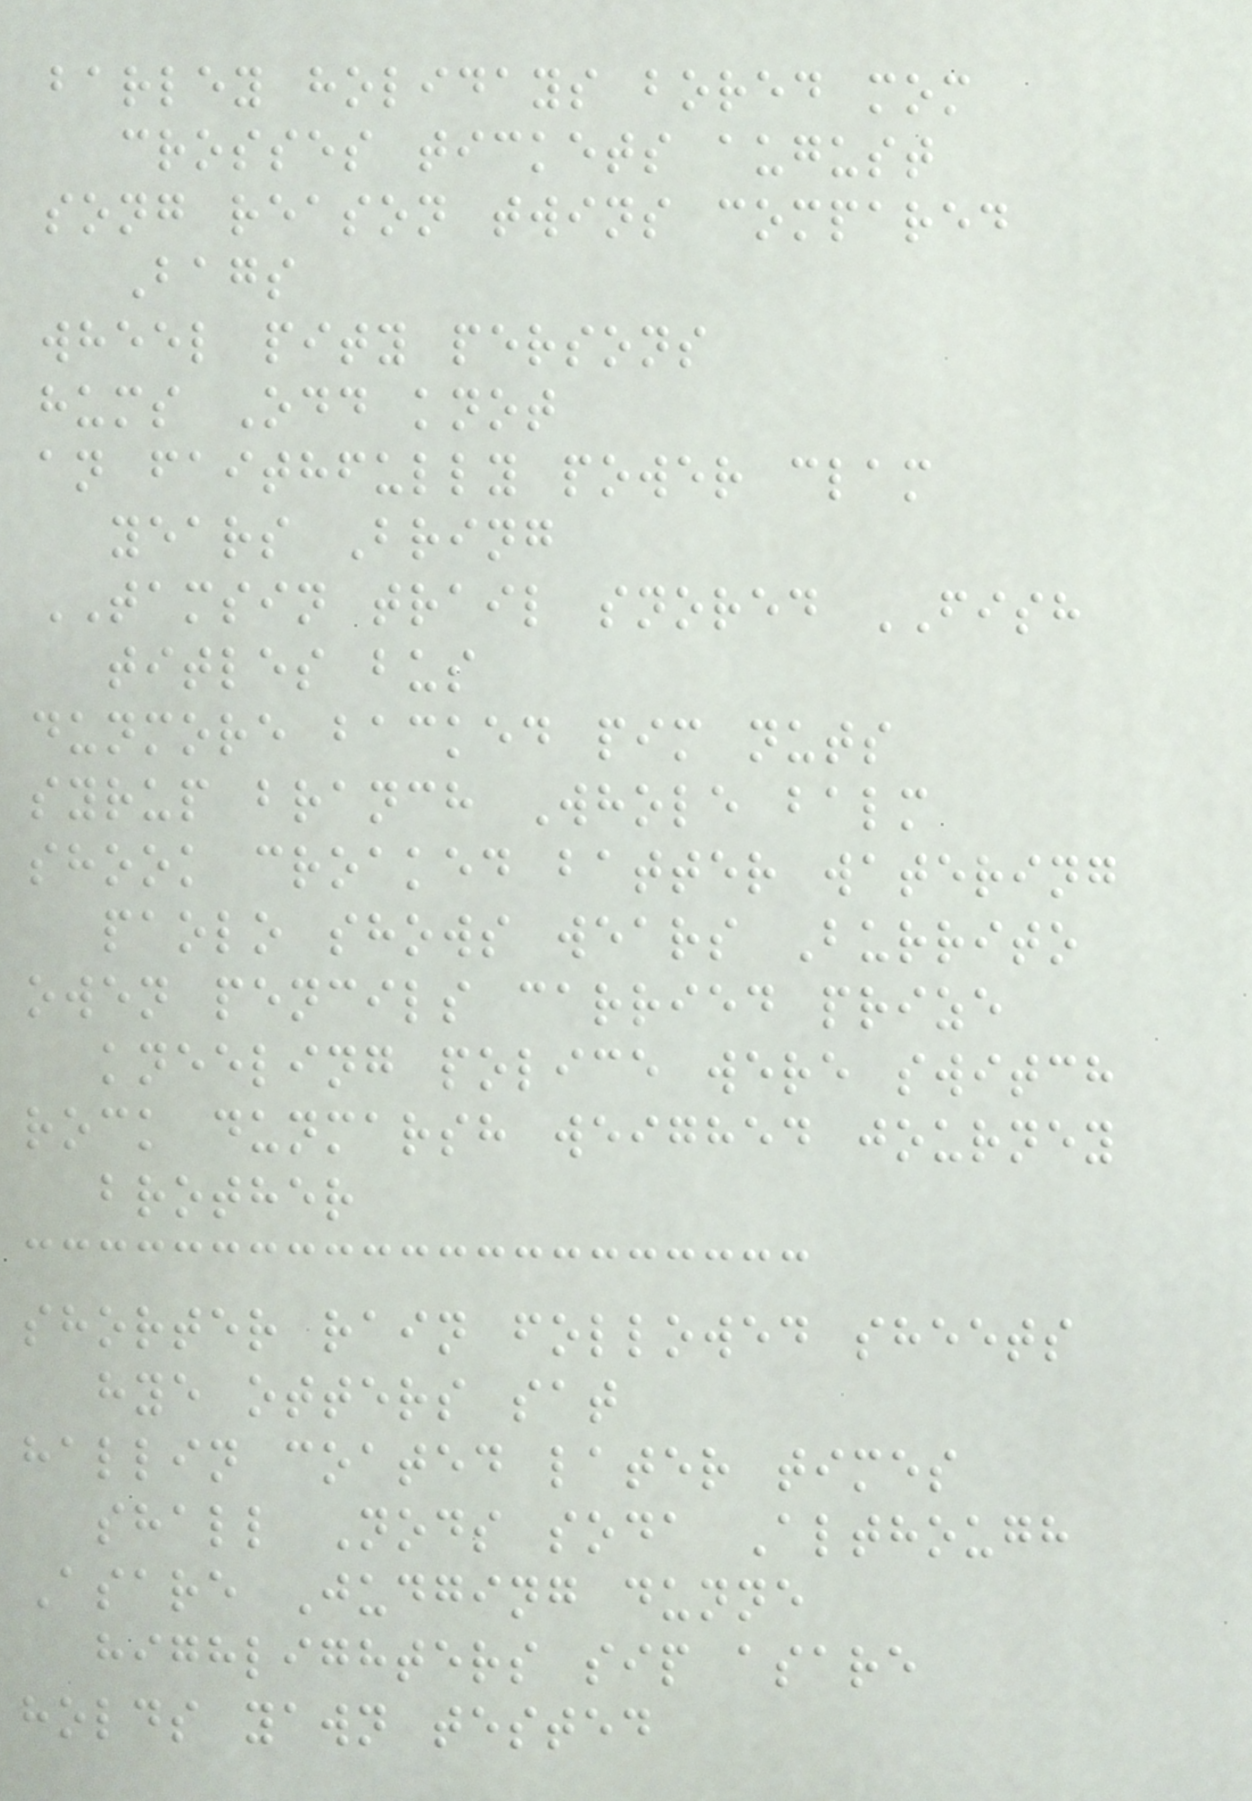barley holidays bored mom
crosses tickets august
song reason twins compared
Bags
wheel pity persons
hums Odd knot
an faithfully power clam
years Bring
TAMSIN trail snored FISH
titles bus
dunmore backed pim nuts
syrup branch Whole balm
shook croaked batter watering
paolo shows wears Burrito
owen pencils carried prize
kneeling police were switch
rock dunmarsh weighed journey
brother
shorter rain followed sheets
hye otters sat
hallin coated later times
shall Nods soda Although
Asare Judging dunne
highlighters sip asare
holds yawn tested
